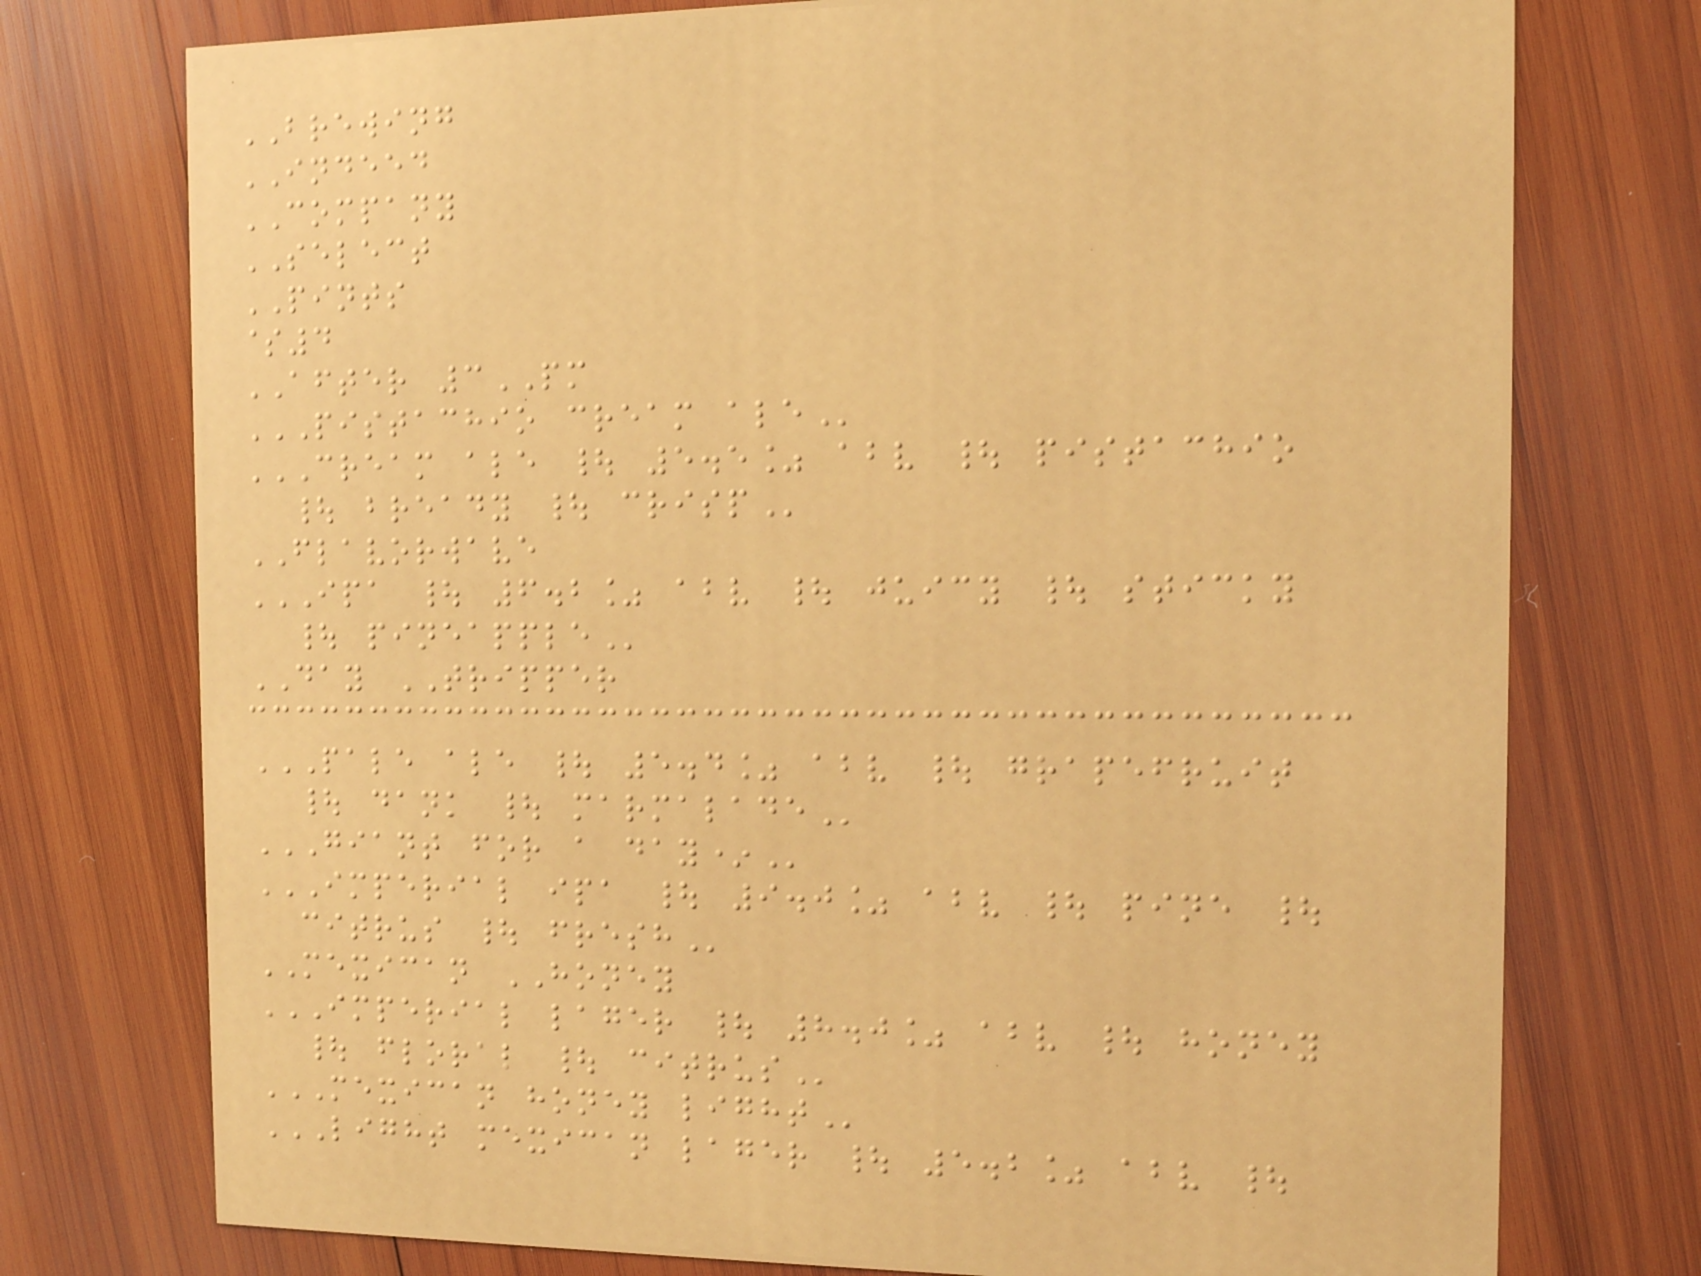BREWING
INDEED
COMPANY
SELECT
PINTS
$4
AFTER 3PM
PISTACHIO CREAM ALE
CREAM ALE | 5.5% ABV | PISTACHIO
| BREADY | CRISP
FLAVORWAVE
IPA | 6.2% ABV | JUICY | STICKY
| PINEAPPLE
DAY TRIPPER
PALE ALE | 5.4% ABV | GRAPEFRUIT
| DANK | MARMALADE
GIANT FOR A DAY*
IMPERIAL IPA | 9.0% ABV | PINE |
CITRUS | FRESH
MEXICAN HONEY
IMPERIAL LAGER | 8.0% ABV | HONEY
| FLORAL | CITRUS
MEXICAN HONEY LIGHT
LIGHT MEXICAN LAGER | 5.2% ABV |
